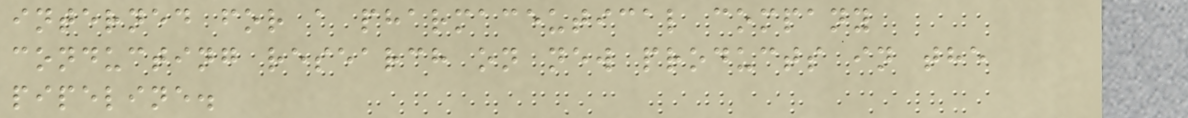interned for a pharmaceutical company
conducting research on new products in the
pipeline.
